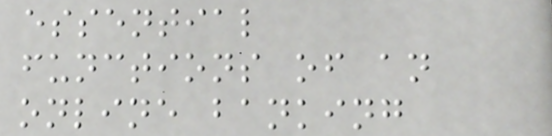essential
functions of an
online banking
